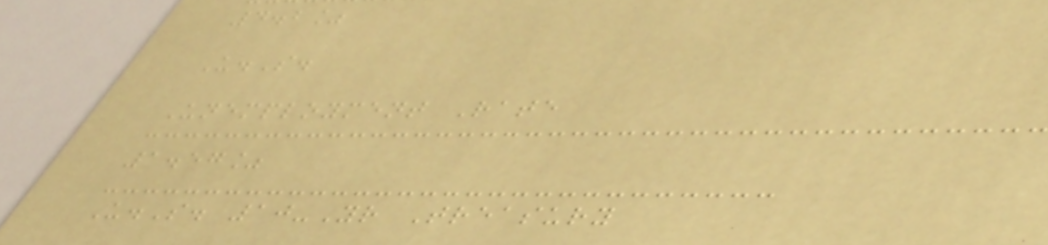4.2%
U.S.
Unemployment Rate
1.57%
U.S. 10-Yr Treasury
